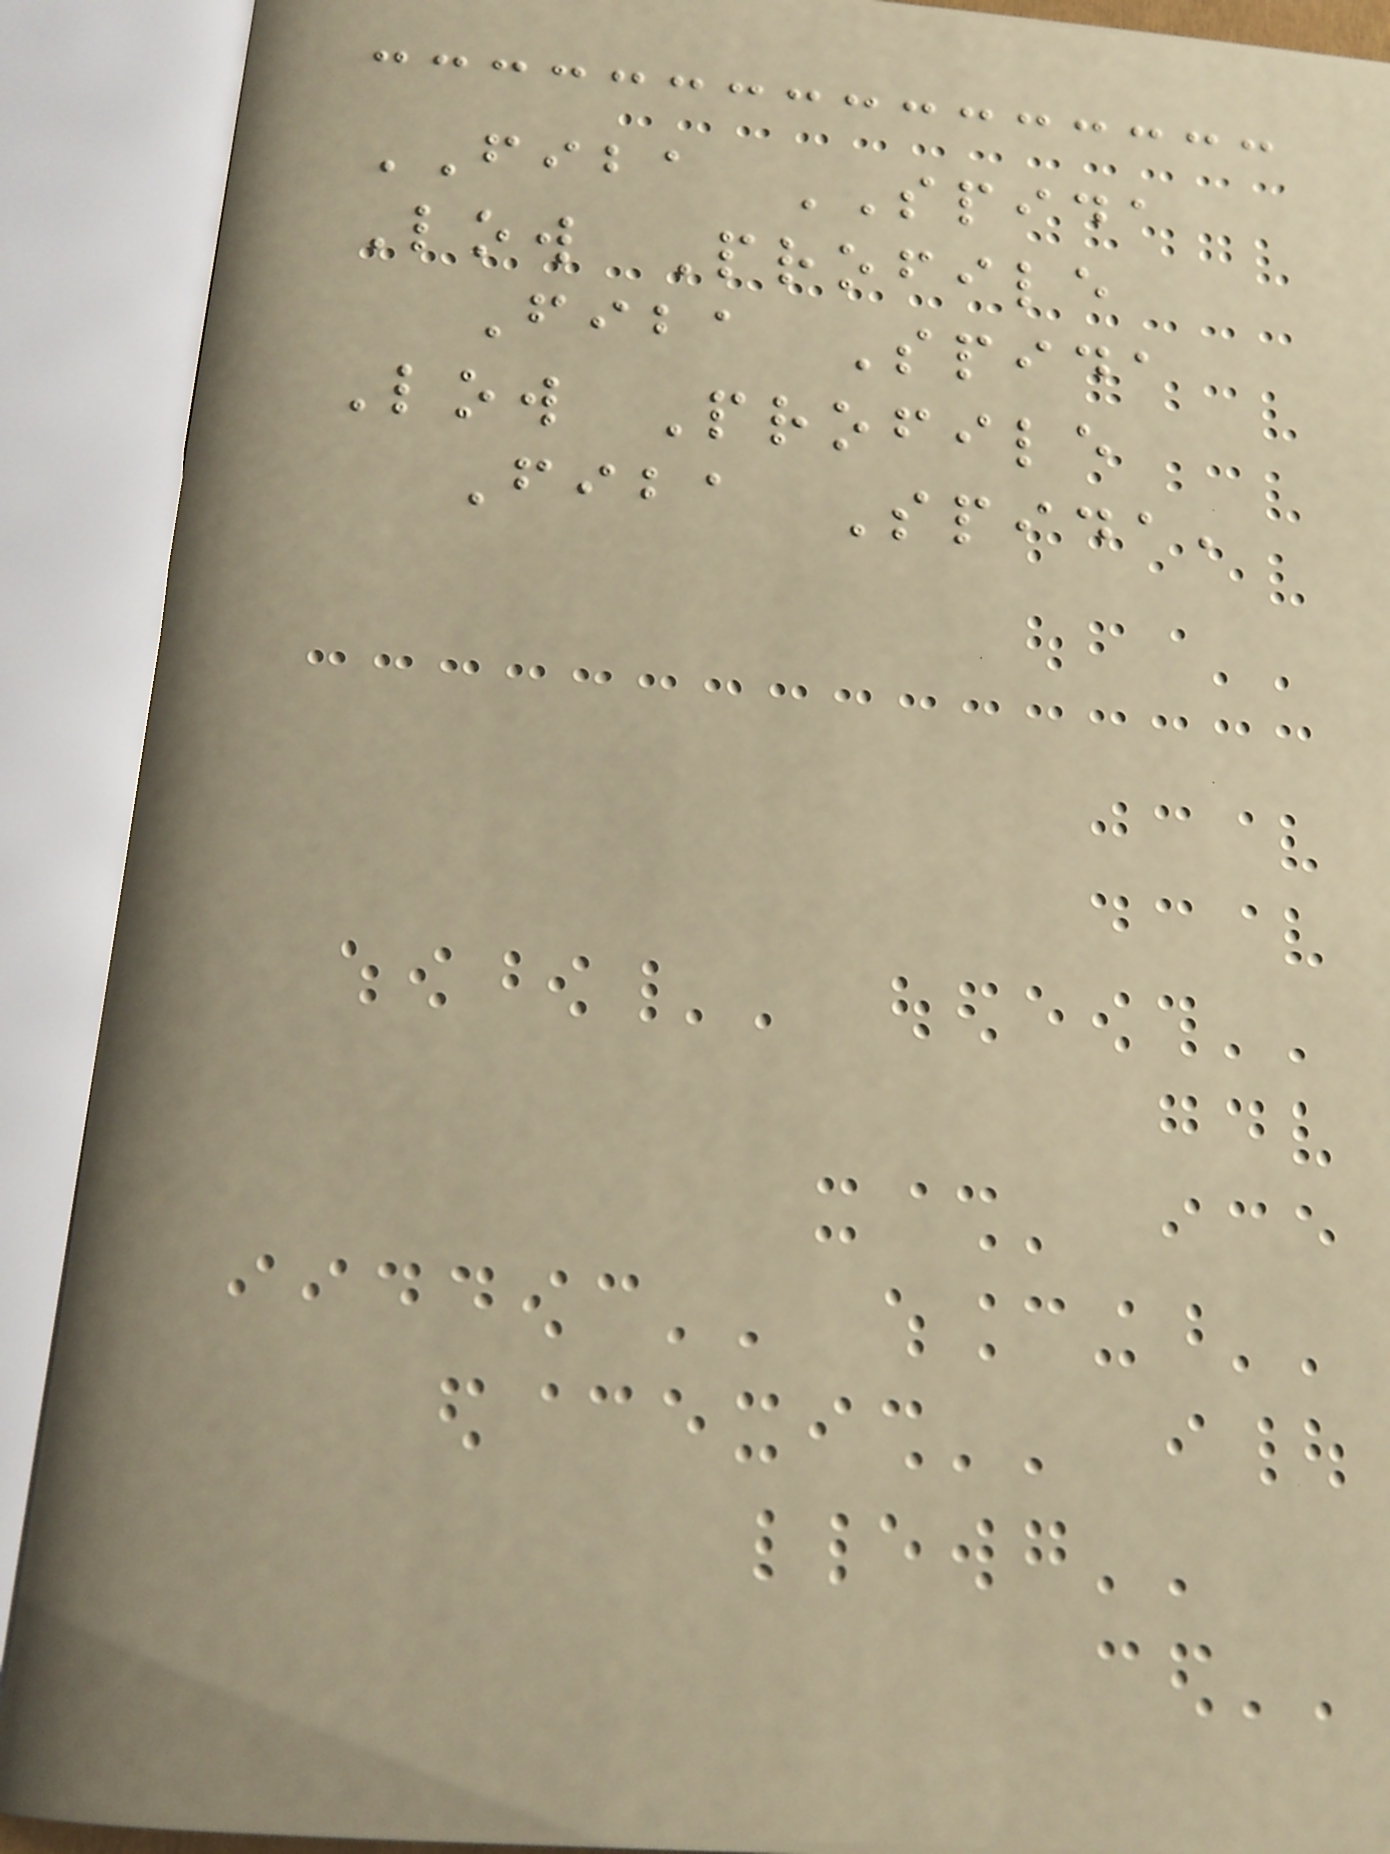FIBA SPIDA
Low Profile
Fiba Spida
Low Profile
Fiba Spida,
